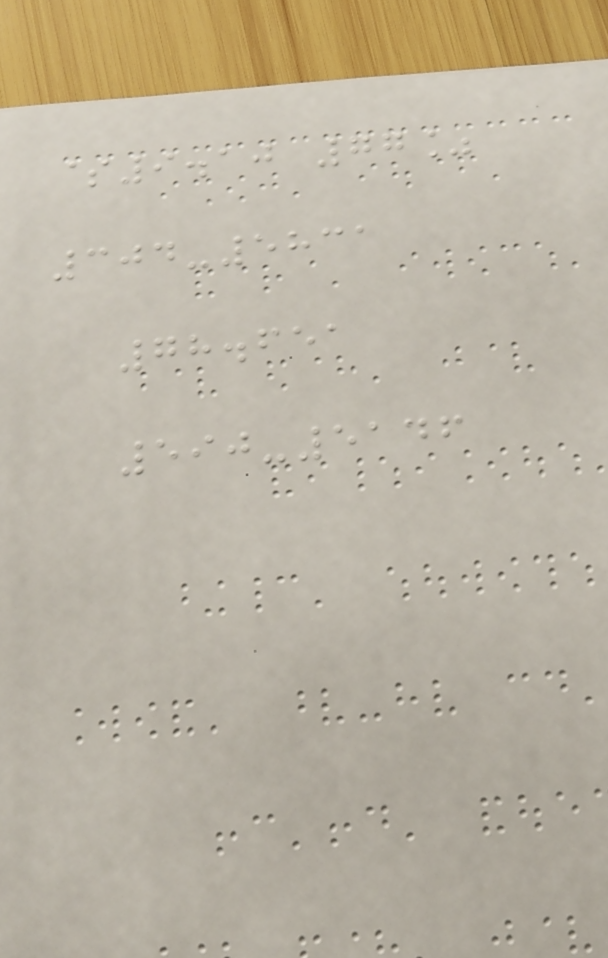$9.10 77%
304-5831
78.651
590-5146
